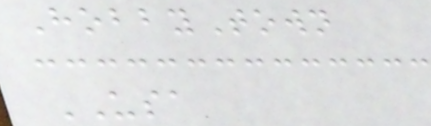HobbyTown
USA
